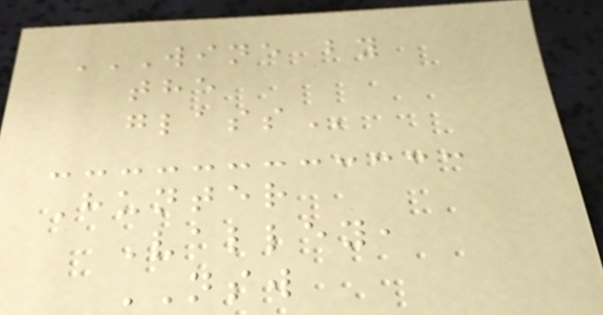WINE BY
THE
GLASS
Hunter
Valley,
NSW
